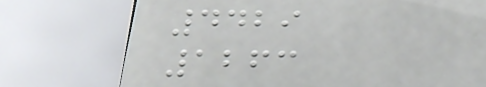4429
1263
